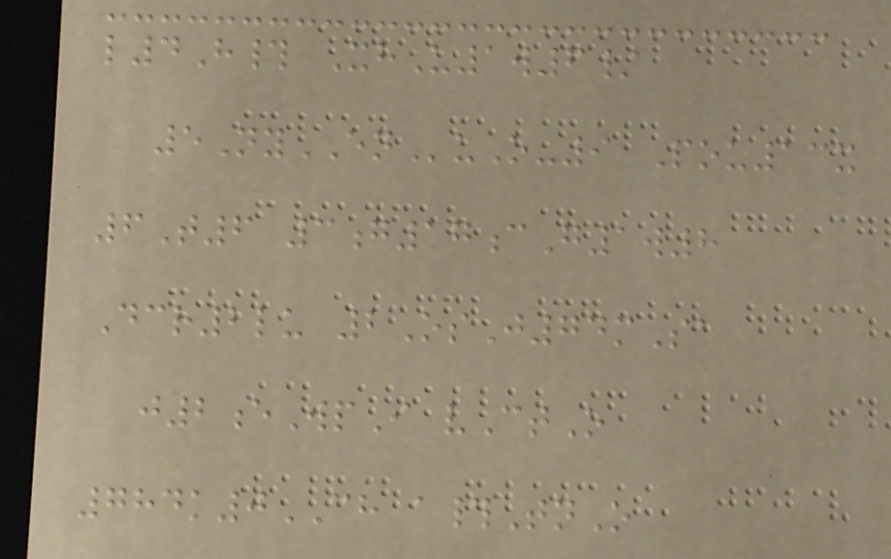l4H# XhU1w6/
5NyENuO-9 Pou13x
6T6 3g17cG1w8
Dcr2lu 2OsJ74mSa
j2eWpI vCtO
784k0CH a#TnO
